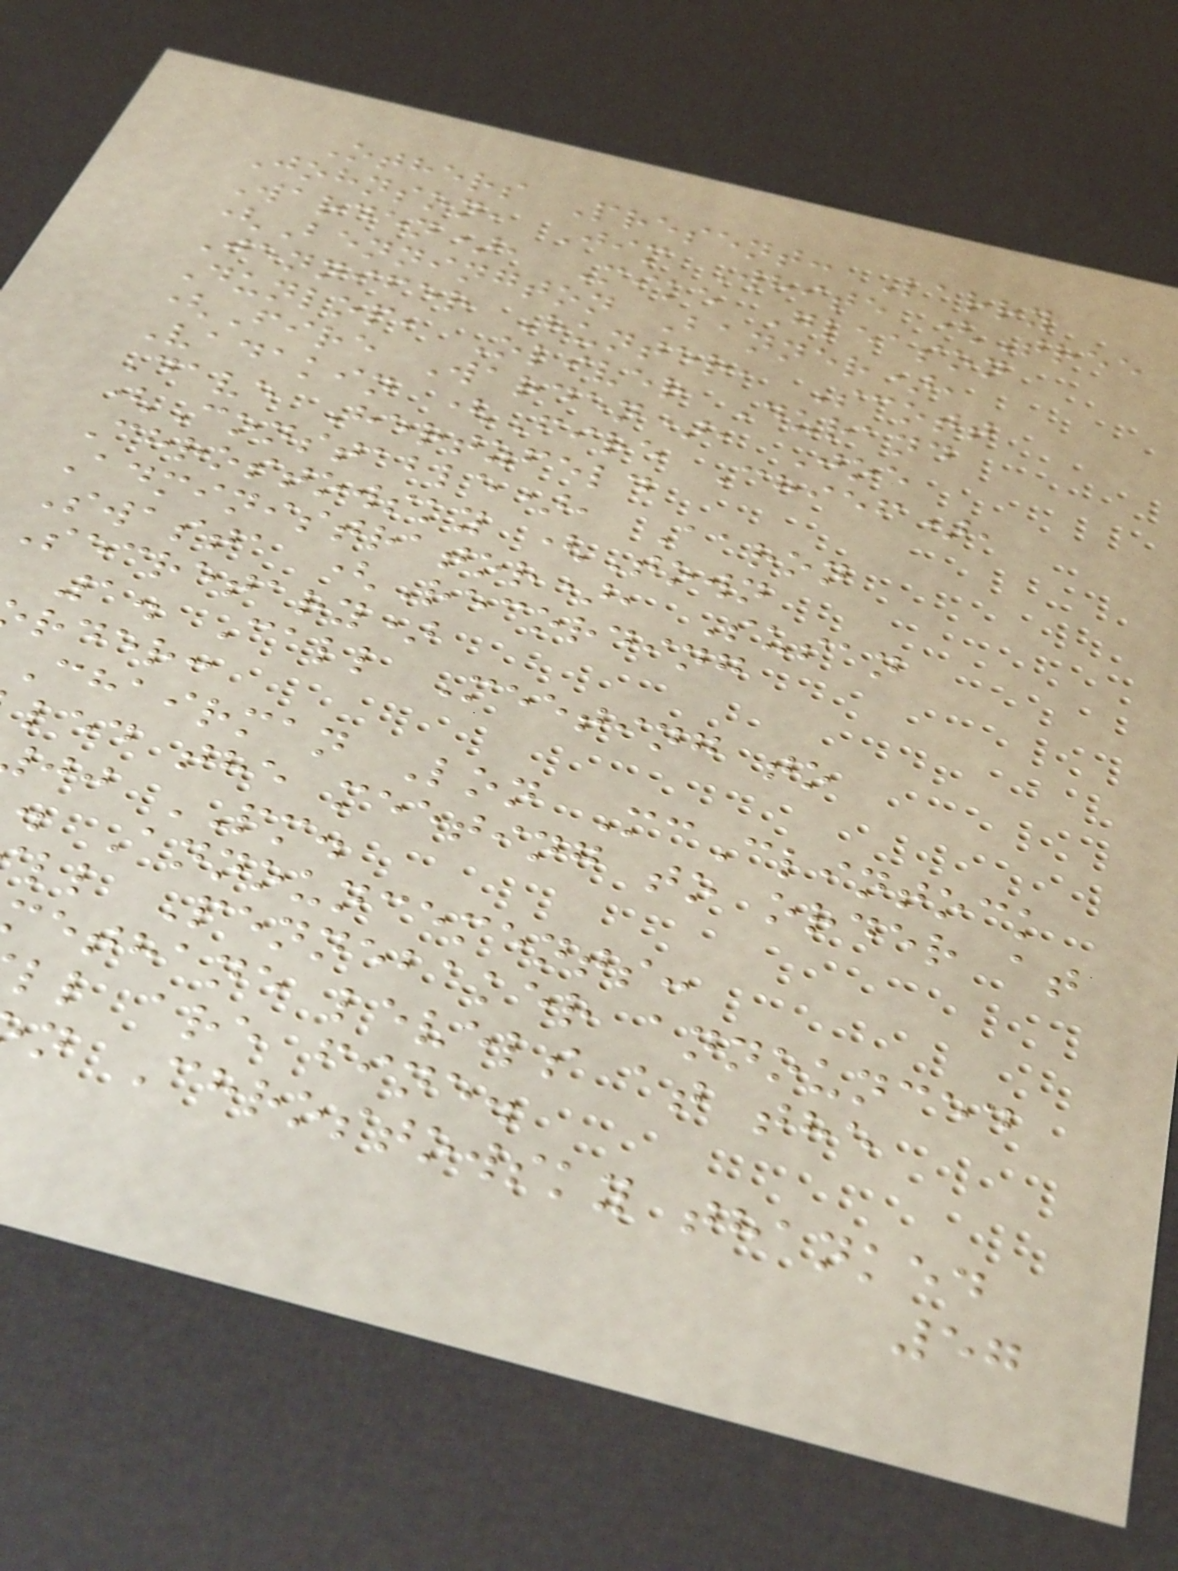Others Present: Larry
Johnson, Jim White (Tree
Warden), Mike Gleason
(Bennington Banner),
Jennifer Hunter, Scott
Dunlop, Oliver Durand
(Fire Warden), Joe
Vadakin (Fire Chief),
Dave Hertzfeld
(Constable), Aaron
Chrostowsky (Town
Administrator), Susan
Swasta (Recording
Secretary)
1. Call Meeting to
rder:
Chairman Lon McClintock
led the meeting to order at
jj PM.
. Announcements:
ll Pennebaker announced
ethane levels at the
ll are fine.
n Chrostowsky thanked
57
